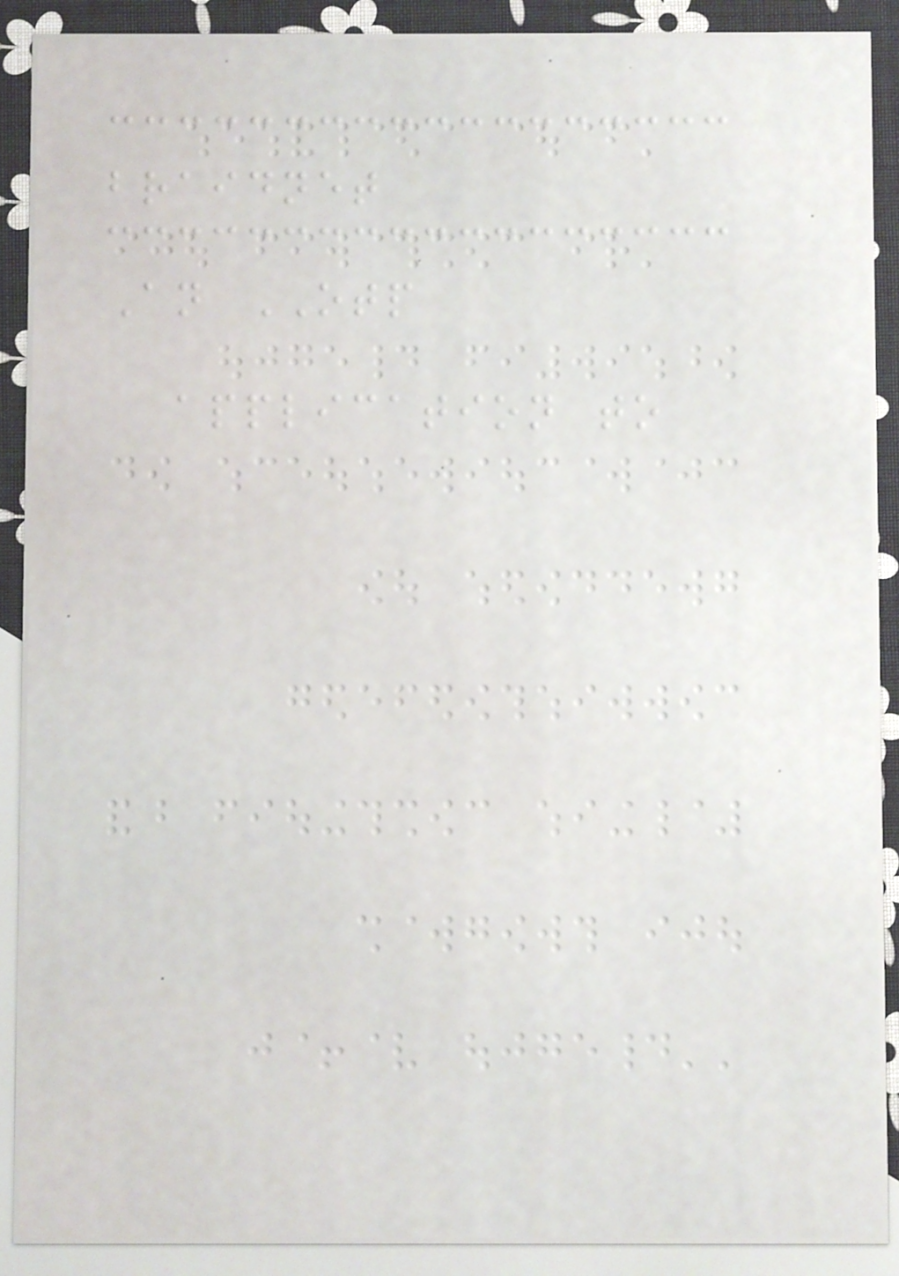braidnet
An OTP
application to
